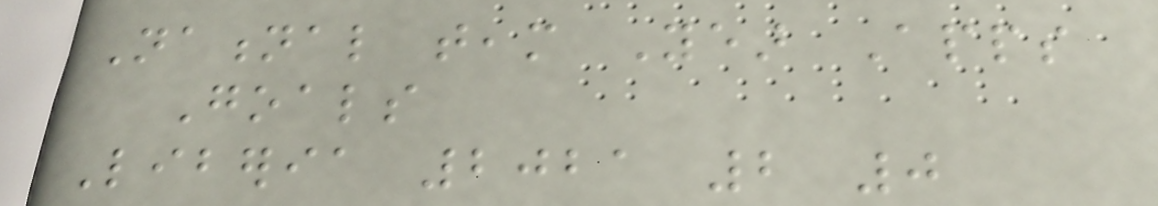National team Year Apps
Goals
Liberia 2021 2 0
